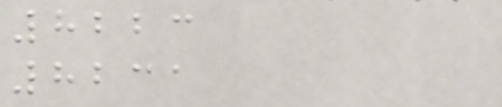8223
8231
